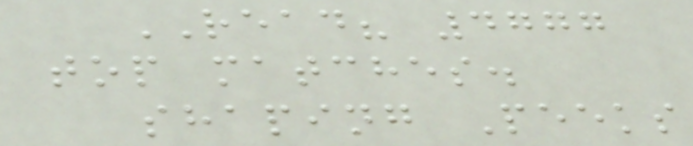READ? 4777
top matches.
shaping Peeks
